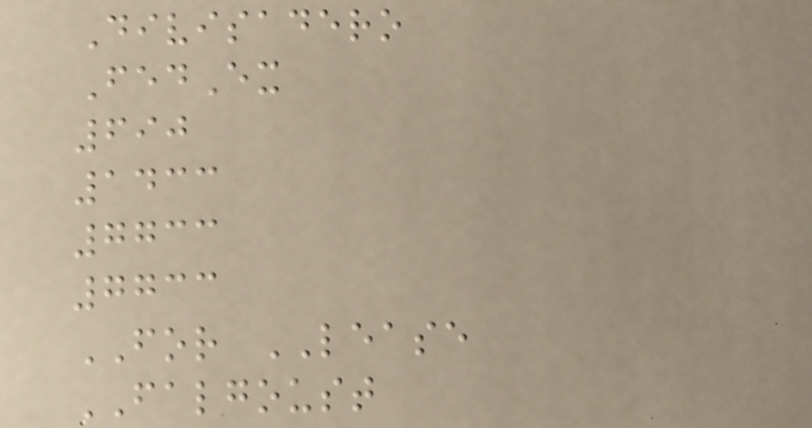Divisadero
FedEx
690
1433
7733
7733
FOR LEASE
FALGOUST
